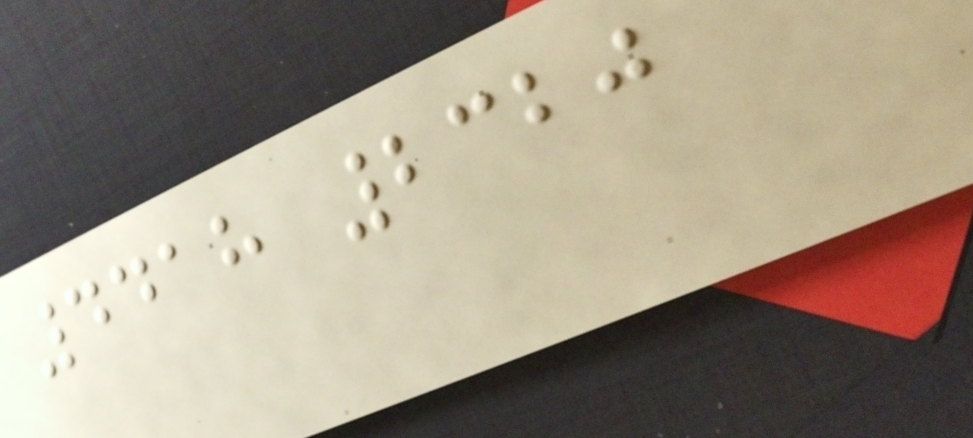4418 2320
